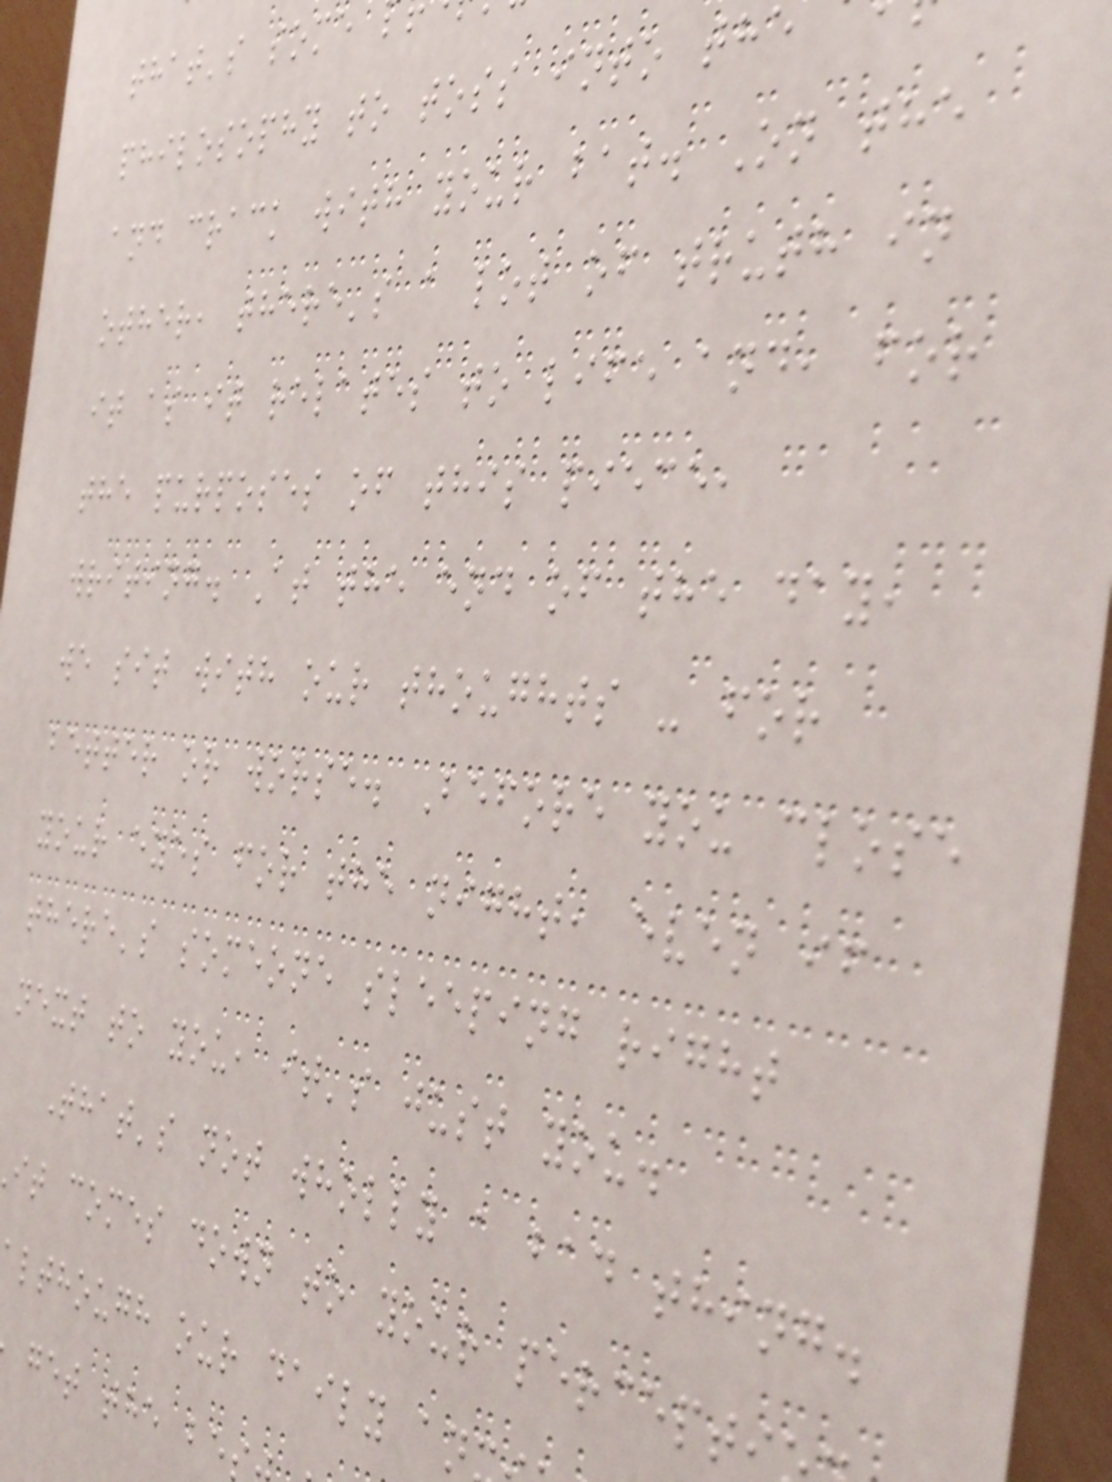that's some
philosophy to toss into the
and crack with your bat. On the
other, there's a lot of truth in
it as it relates to life and, for
the purposes of this piece,
writing. At the end of the day,
we sit with our thoughts - for
better or worse. Before you close
your eyes for the night, even if
there's someone sleeping right
next to you, it's just you.
That's not wholly a bad thing.
it comes down to your percepti
although our daily an
get the be
